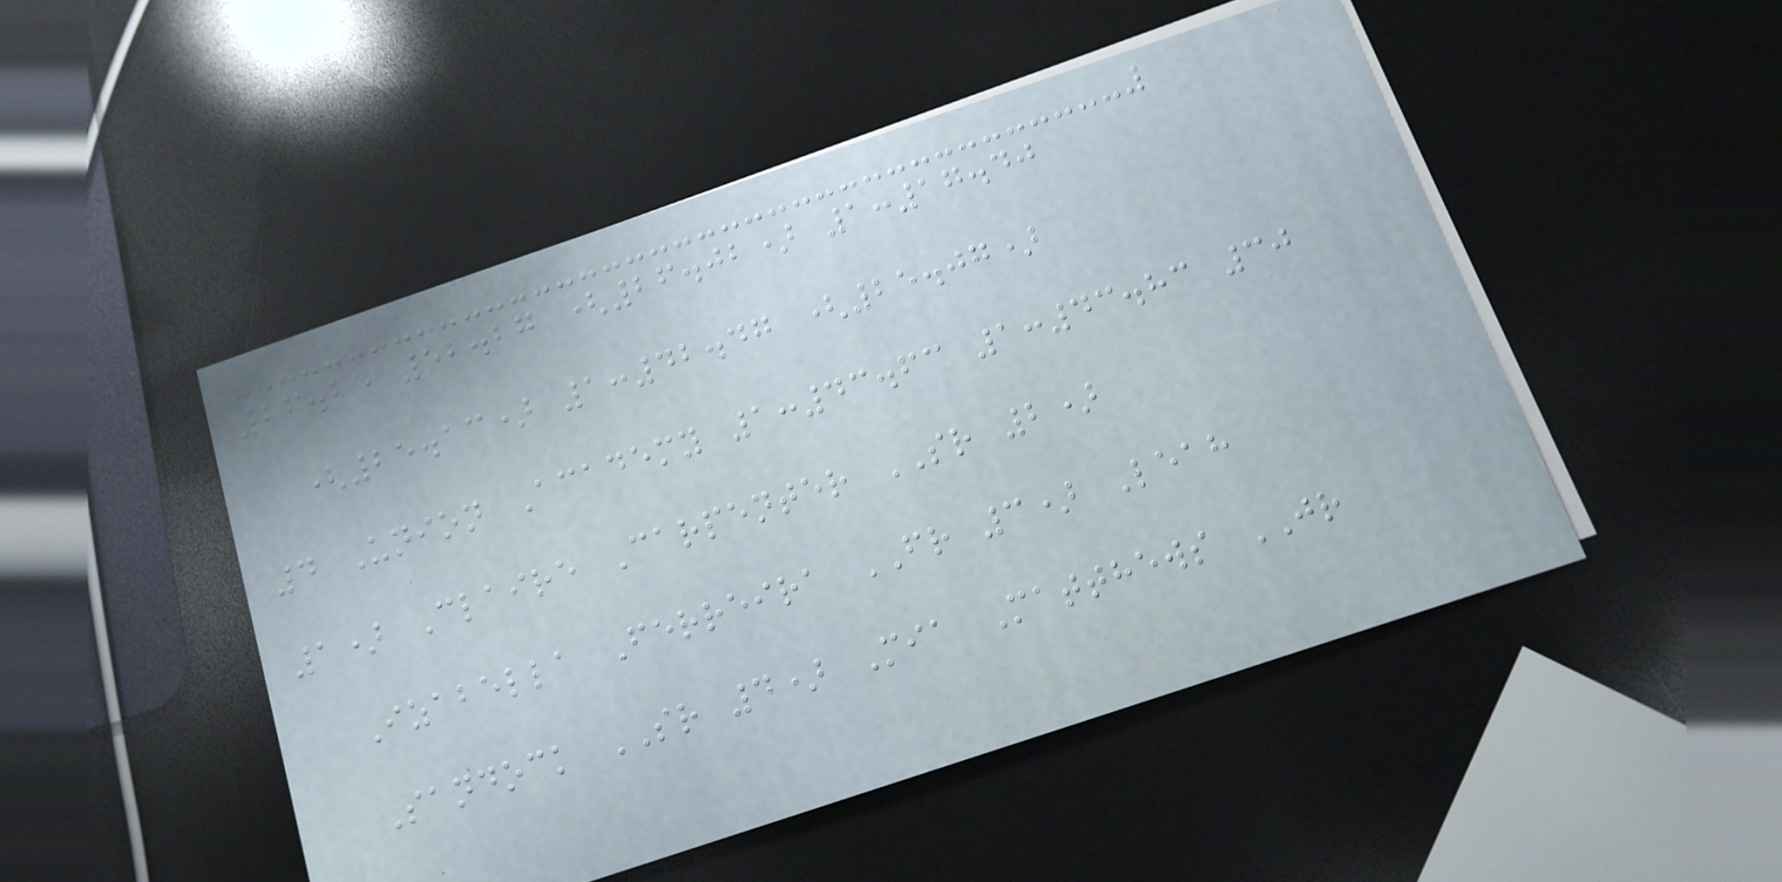26.25 52.27 (26.02) 1:17.40
(25.13) 1:42.47 (25.07)
4 Union Academy 1:43.63 1:43.83 30
1) Claire Carpenter SR 2)
Izabella Ferreira FR 3) Leah
Sandock SR 4) Mia Matthews JR
